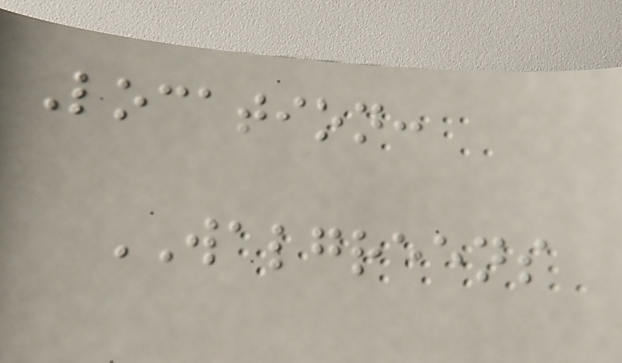Location:
WALGREENS
